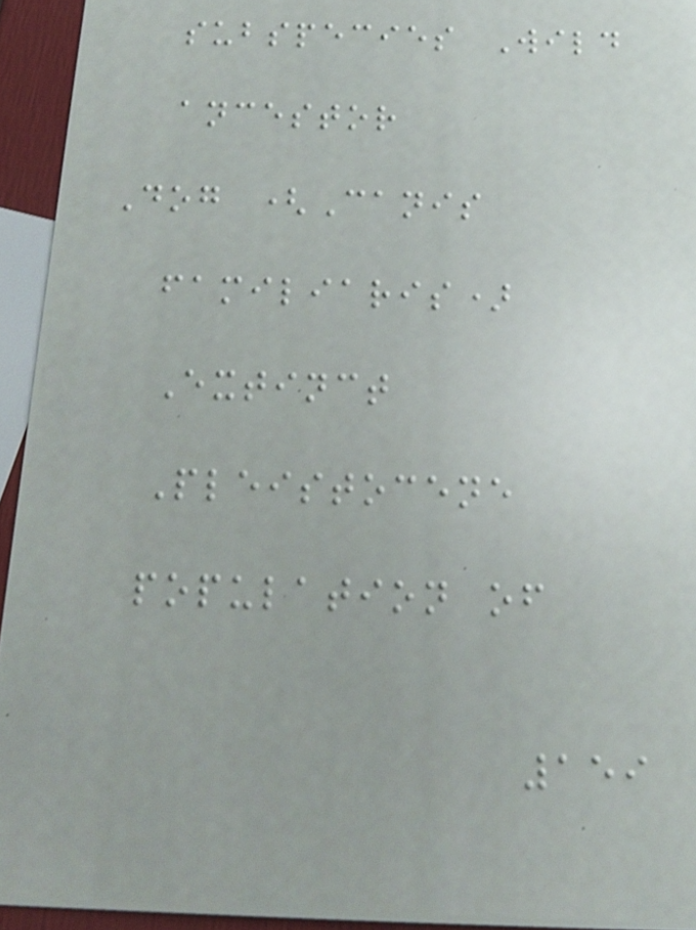subspecies Wild
ancestor
Dog (Canis
familiaris)
Extinct
Pleistocene
population of
159
